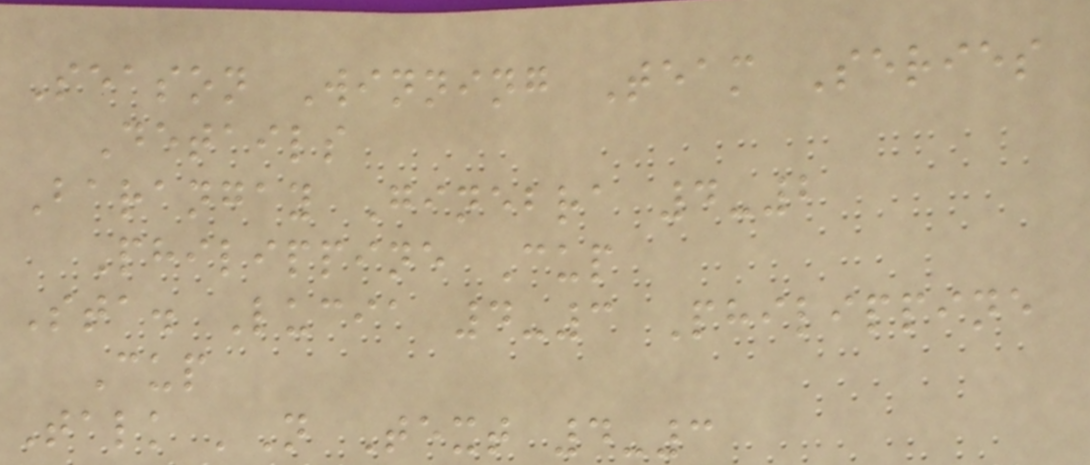Season Winning Team Series
Details
Barangay Ginebra 4-2
Philippine Cup
Sta. Lucia 4-3 Philippine
Cup
Talk 'N Text 4-3
